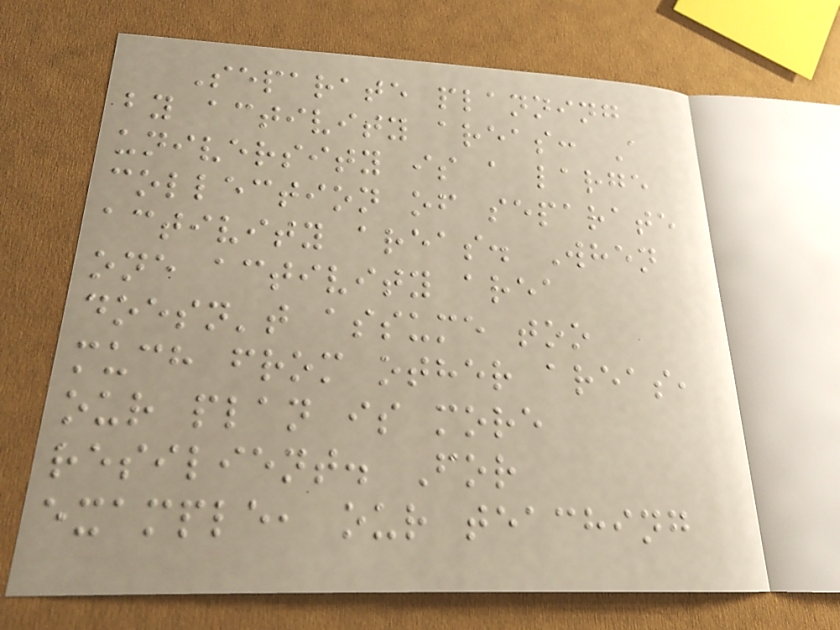Separate planning
by activity areas: A
university is a large
collection of separate
activity areas. When
one activity area
doesn't assume too
much from other areas,
our plan is more
resilient. For
example, our teaching
